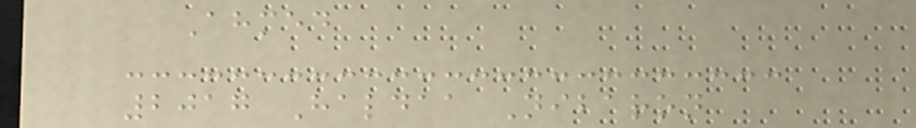Ahmed
2017 Haldaa Nibaron
